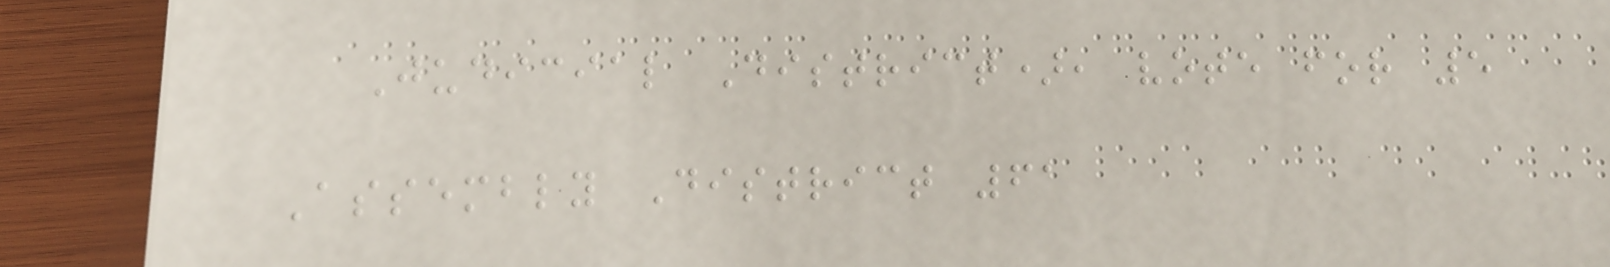Judicial District), vote for 5
Assembly District 61
